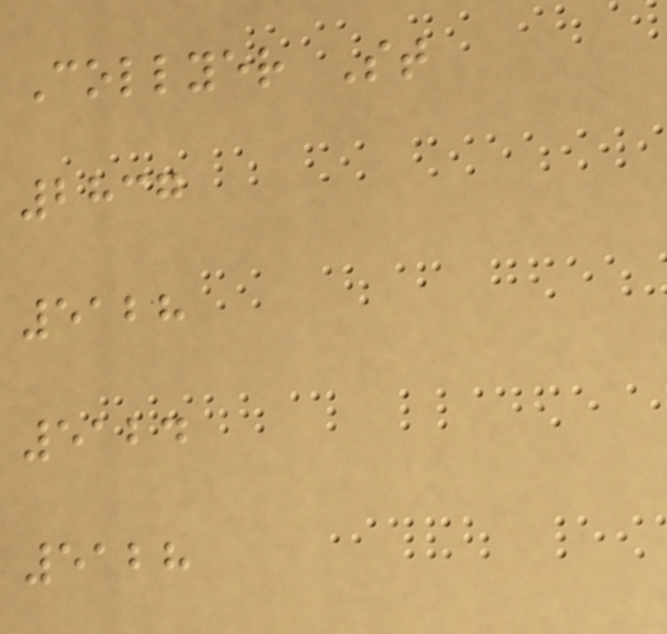Collyer St
2837
5128
5124
5128
